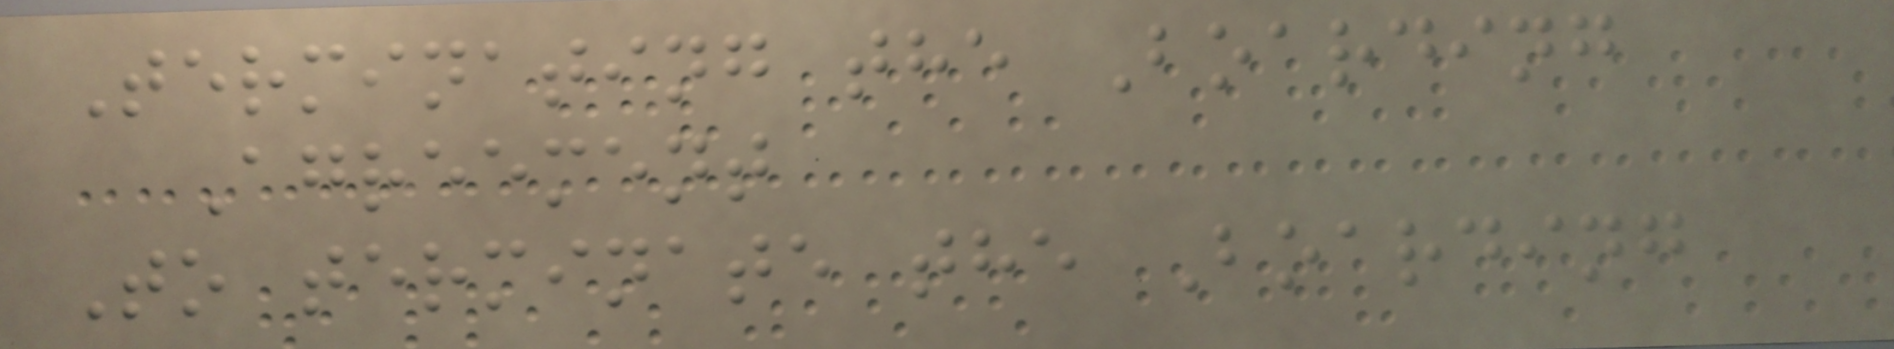Terminating the Boarding
Agreement
To terminate the Boarding
